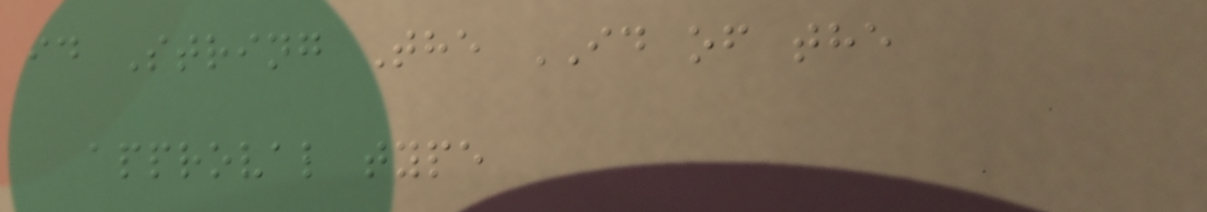id String The ID of the
approval type
